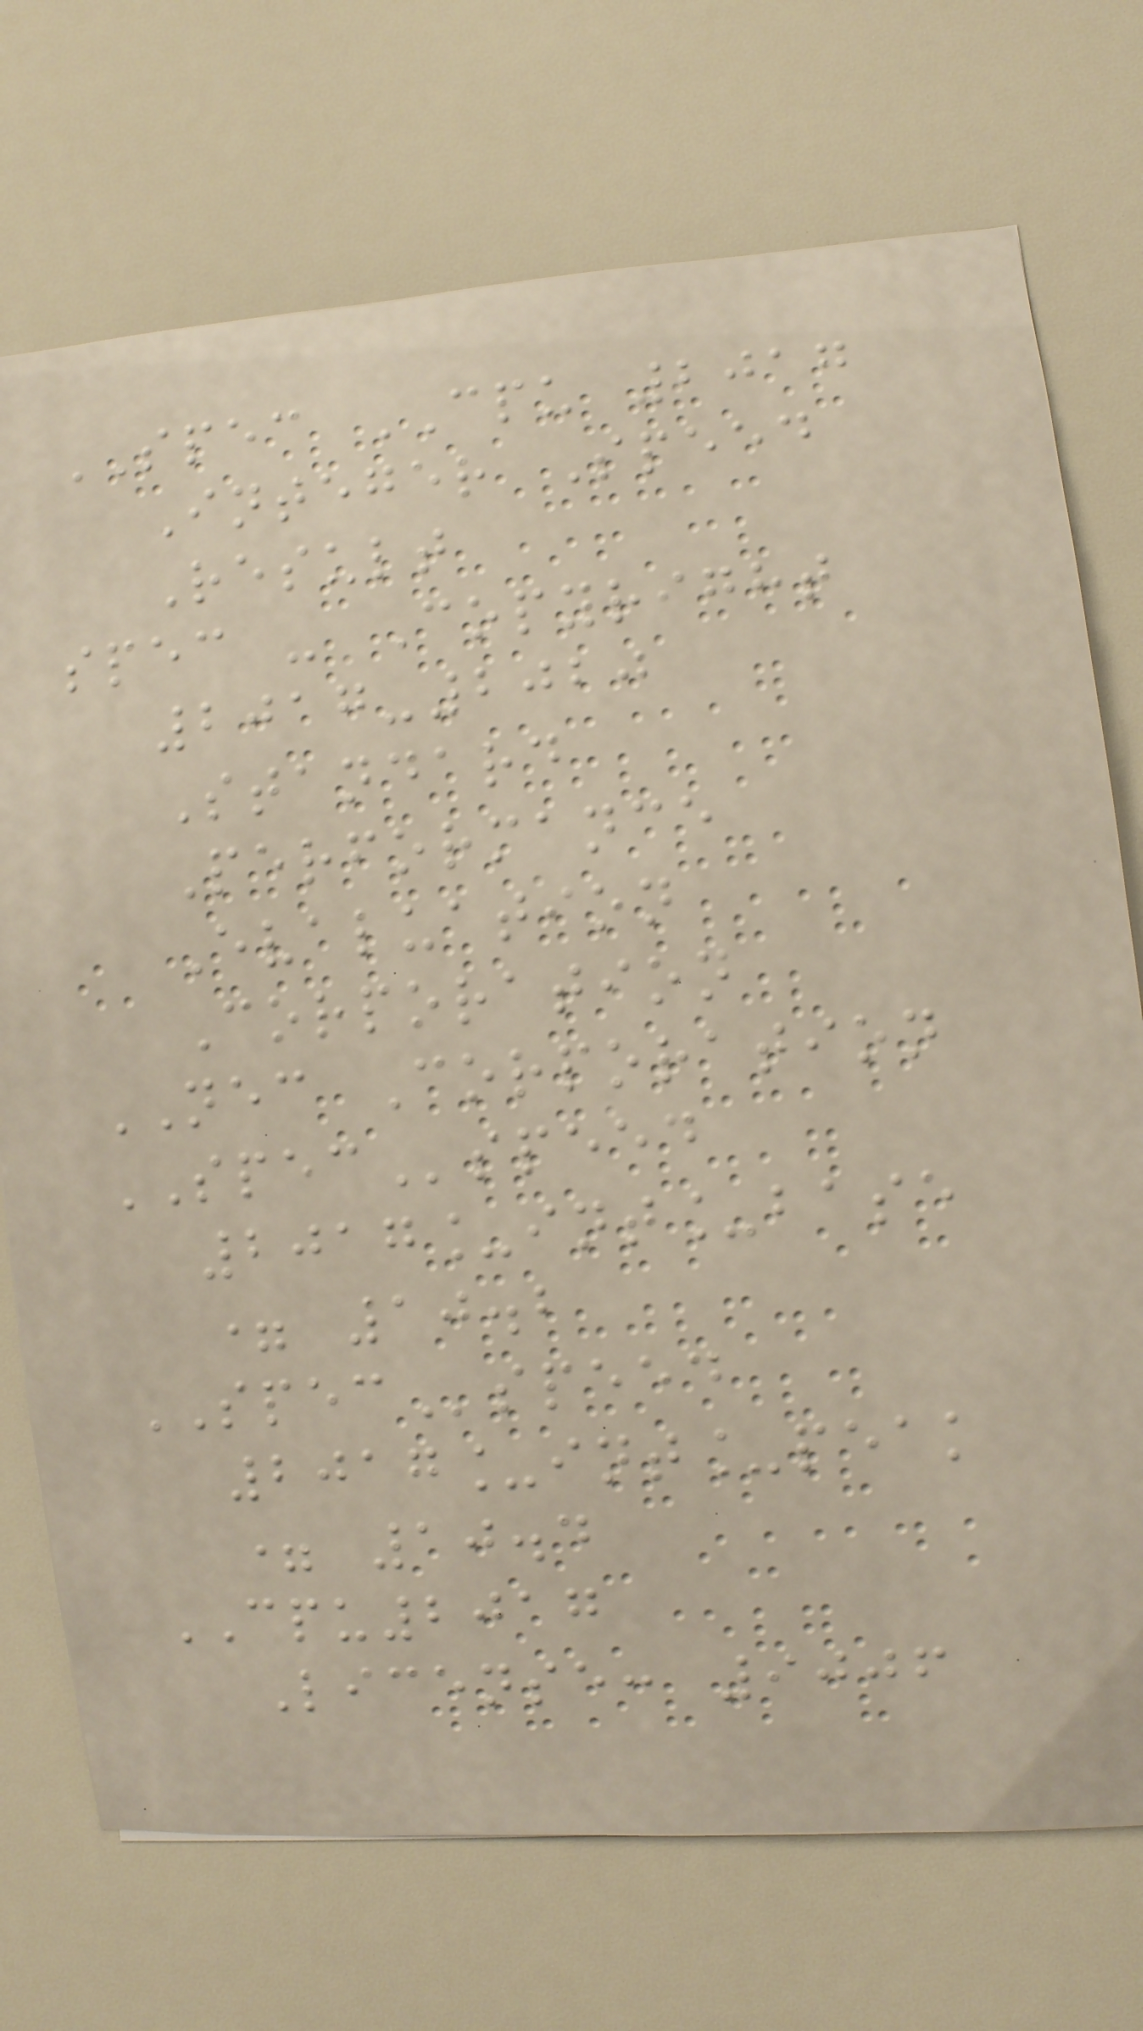SPEC CPU 2017
Integer Speed
Result
spec - Copyright
2017-2020
Standard
Performance
Evaluation
Corporation
NEC Corporation
SPECspeed
2017_int_base
= 10.2
SPECspeed
2017_int_peak
= 10.4
CPU2017
License: 9006
